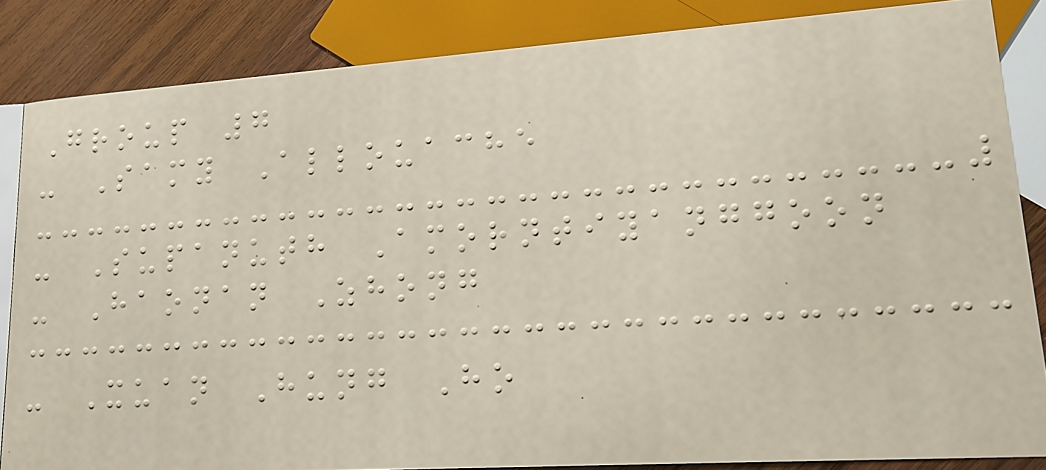Group 7
- Samy Allouache
- Supanuth Amorntiyanggoon
- Haonan Zhong
- Xuan Hung Ho
